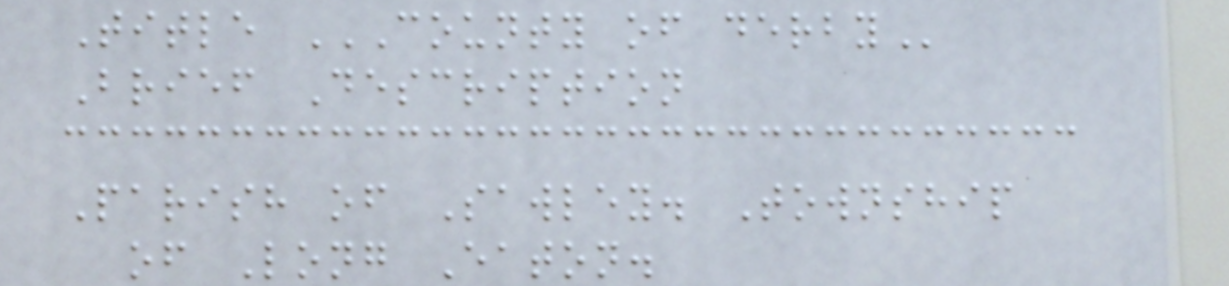Title COUNTY OF DERBY
Brief Description
Parish of Sawley. Township
of Long Eaton.
